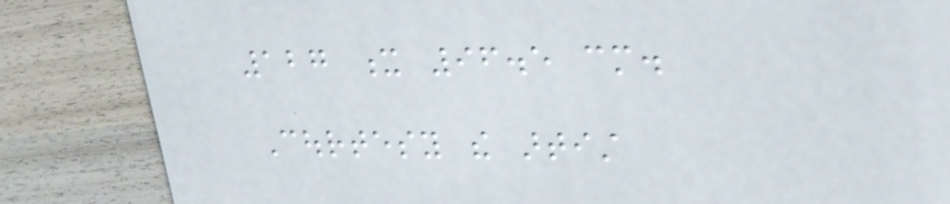127 x 96.5 cm.
Courtesy the artist
